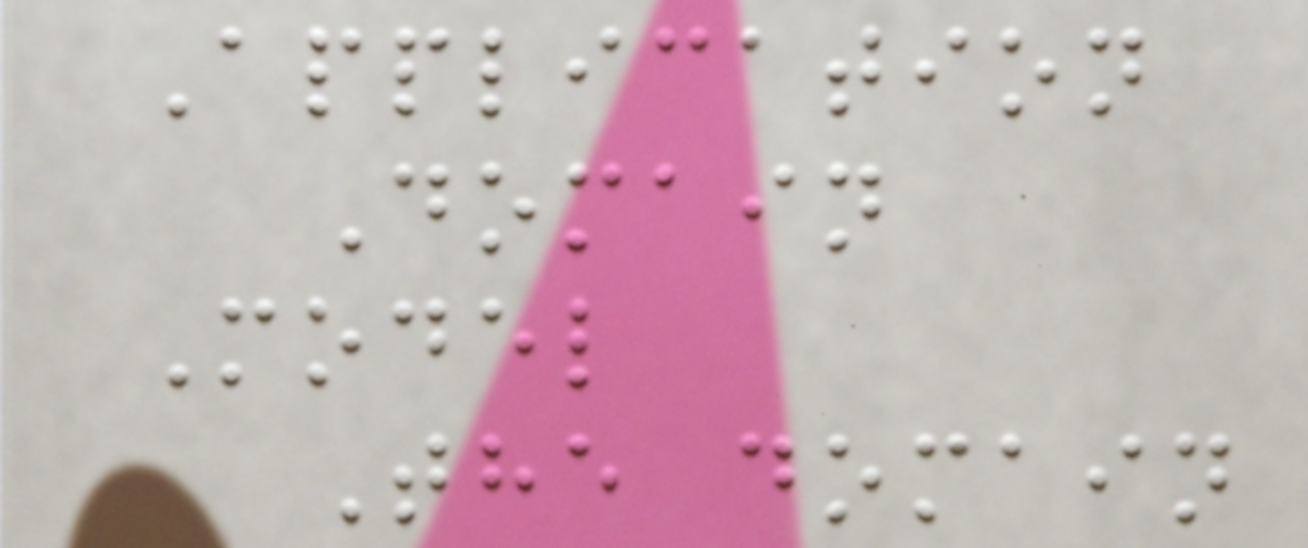Application
Domain
Model
The domain
